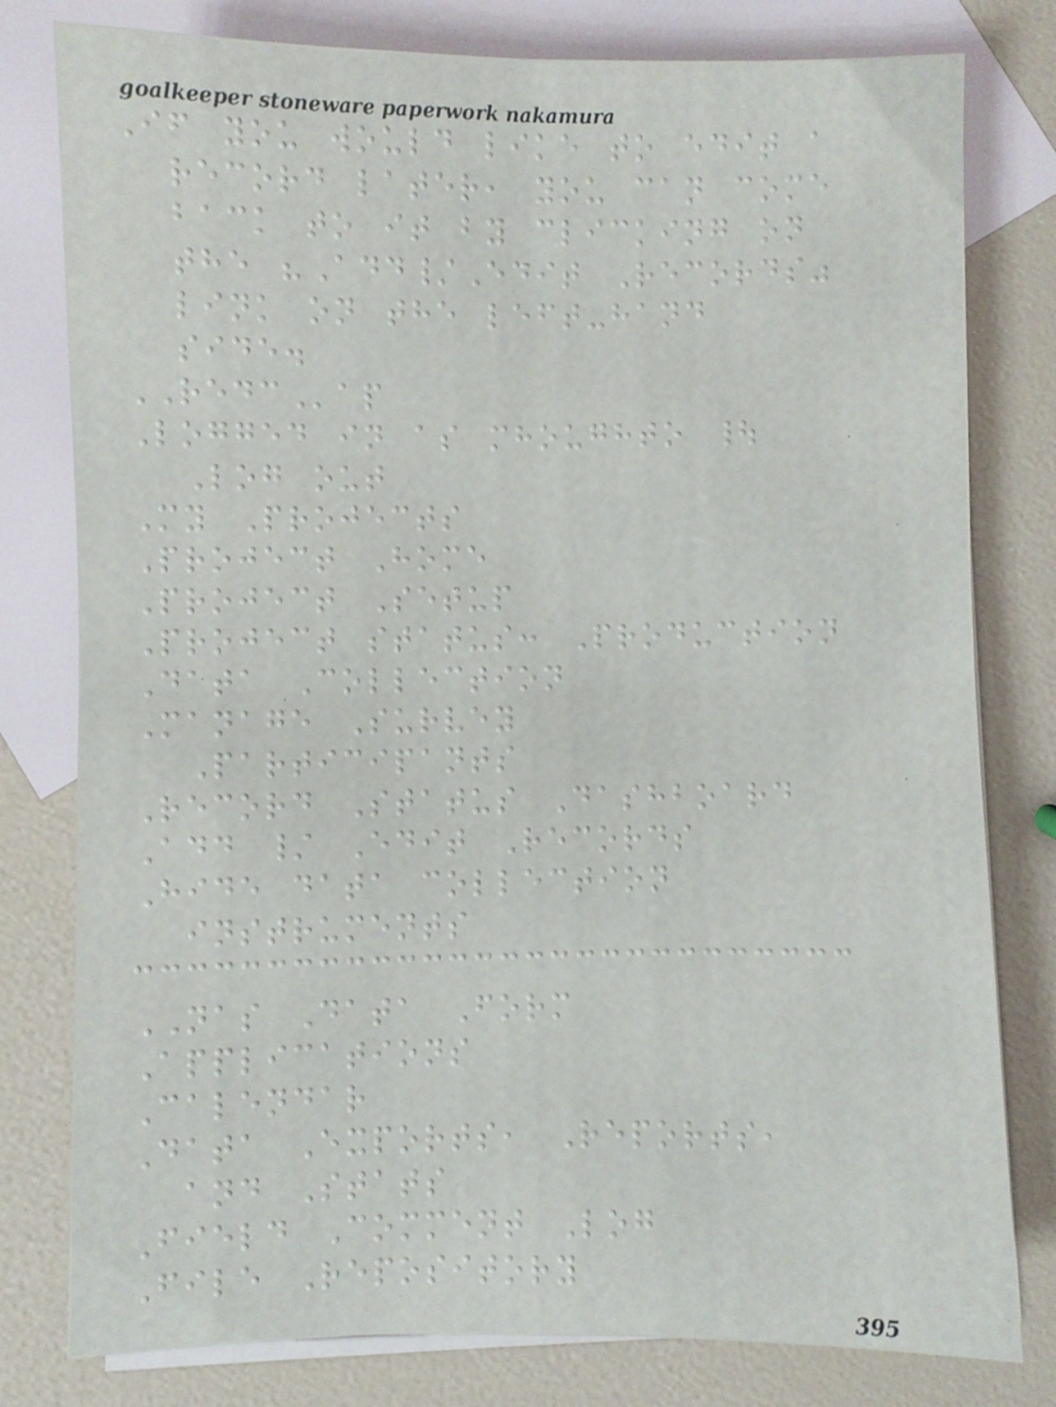If you would like to edit a
record later, you can come
back to it by clicking on
the "Add/Edit Records"
link on the left-hand
side.
REDCap
Logged in as mhoughto |
Log out
My Projects
Project Home
Project Setup
Project status: Production
Data Collection
Manage Survey
Participants
Record Status Dashboard
Add / Edit Records
Hide data collection
instruments
NAS Data Form
Applications
Calendar
Data Exports, Reports,
and Stats
Field Comment Log
File Repository
